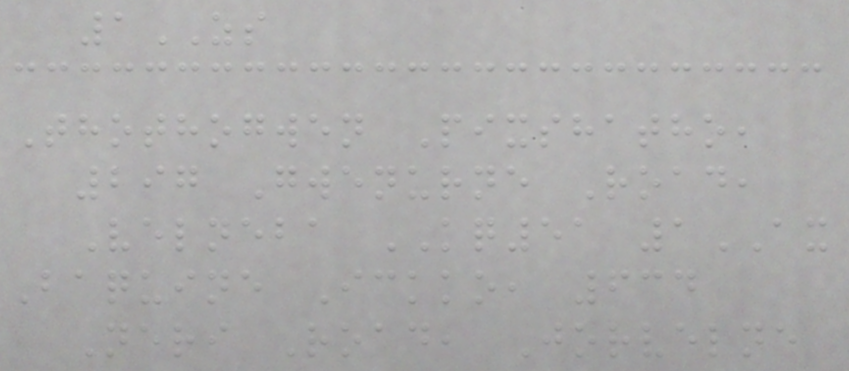1ZS
Thothogwen Pixshatho,
297 Gwenurne Road,
Velneba KQ51 1AX
Baquine Ickko, 634
Neri Road, Jorvelne
